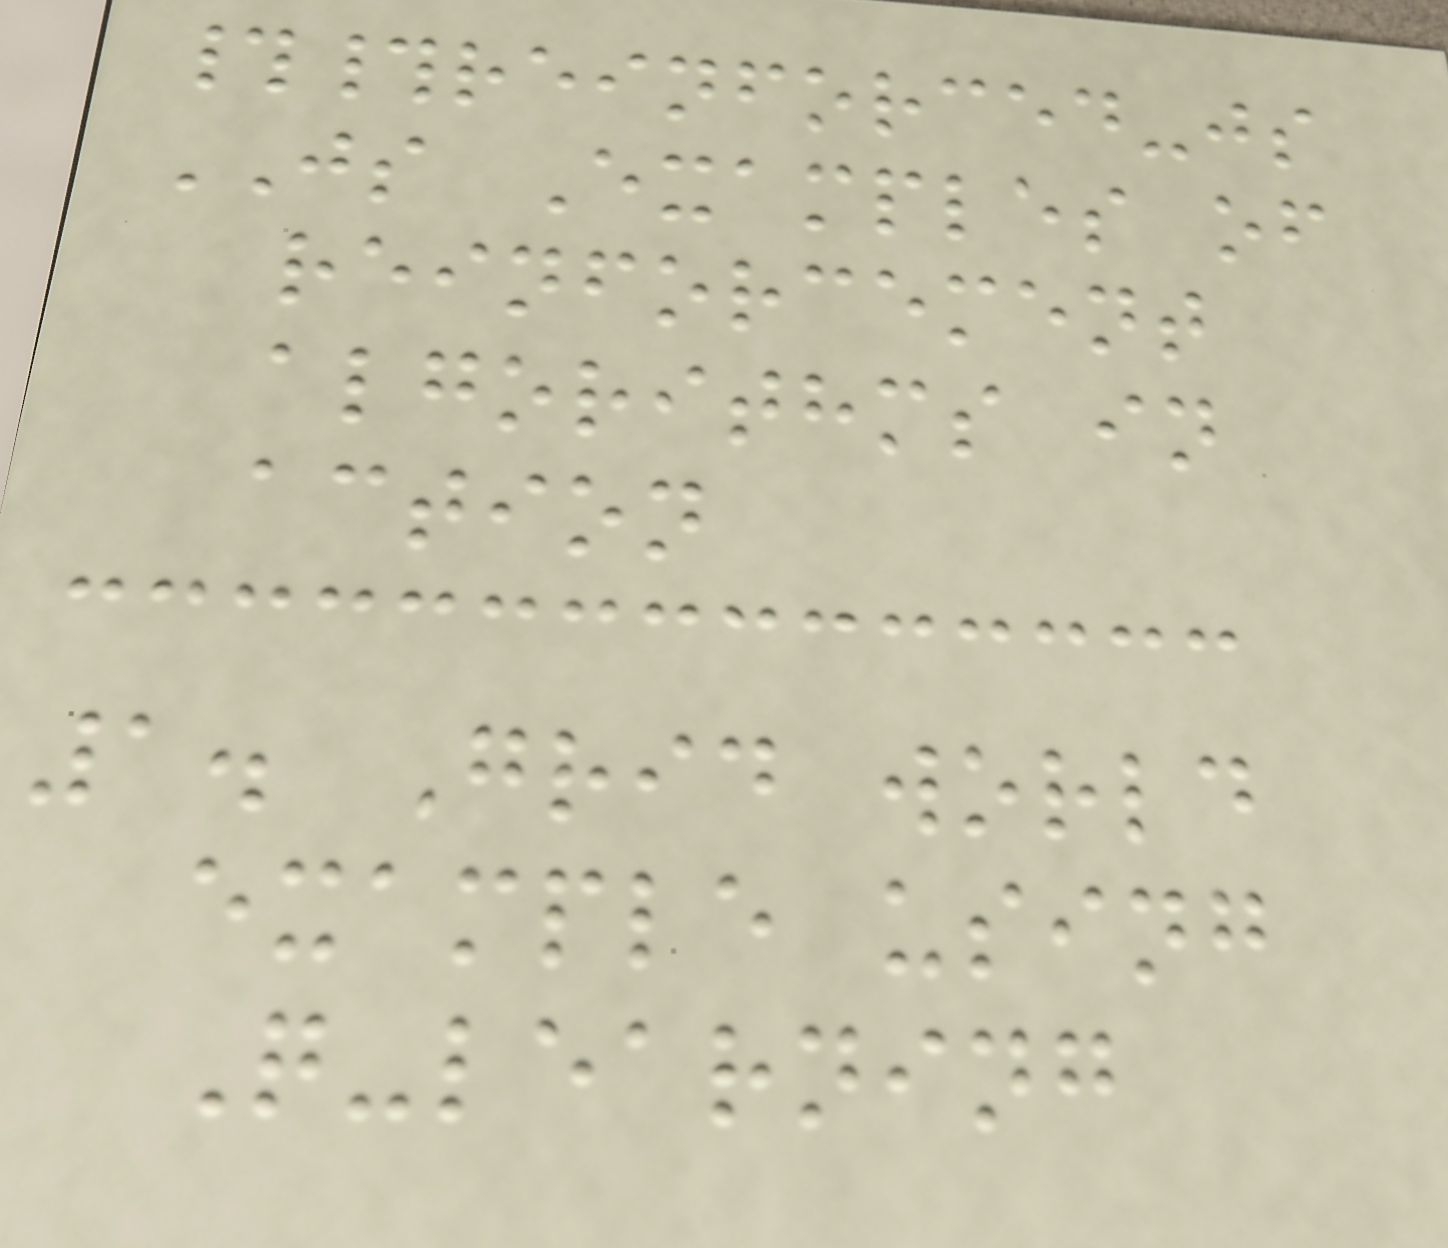##reinforced-js
JS Examples of
reinforcement
algorithms in
action
1. Grid world
example using
Q-learning
